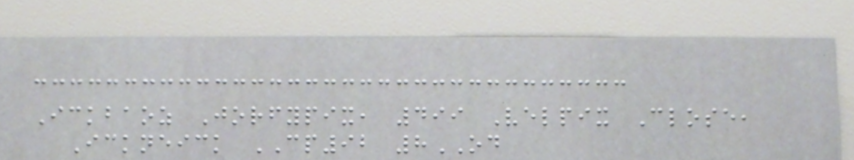Ickbaoz Jorfypix, 499 Velpix Close,
Ickneick CP92 8OD
